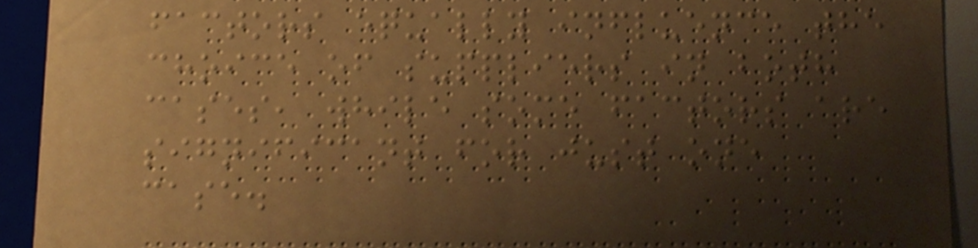factors equally influence the
choice of suppliers in both
cases, while some factors are
significant for just one
case.
